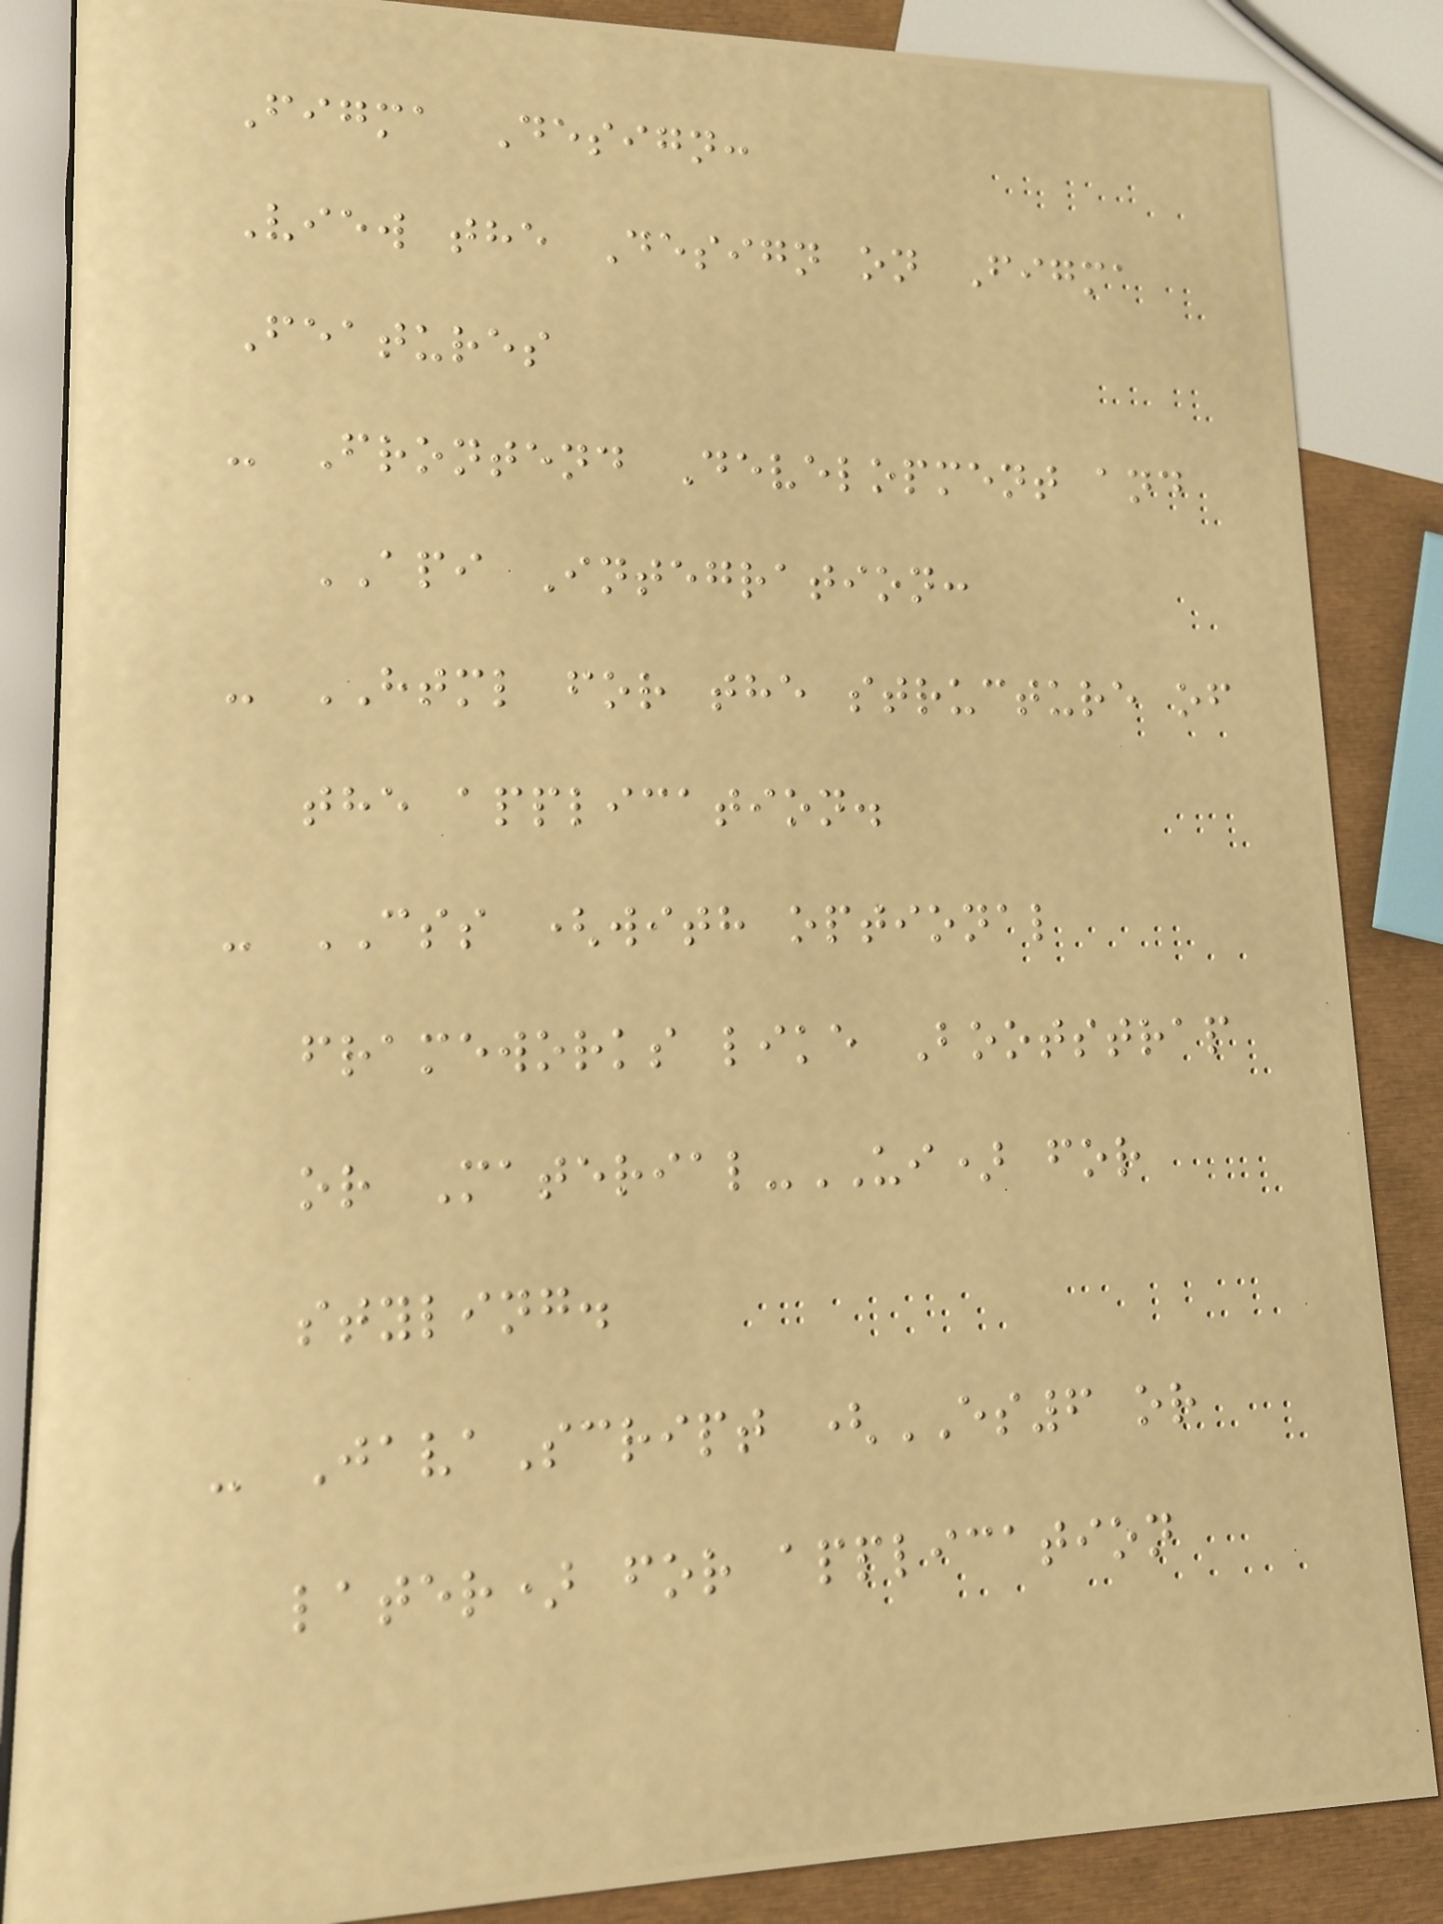Figma Design:
View the Design on Figma
Features
- Frontend Development and
API Integration:
- HTML for the structure of
the application.
- CSS (with optional
frameworks like Bootstrap
or Material-UI) for
styling.
- JavaScript (ES6 or
later) for application
